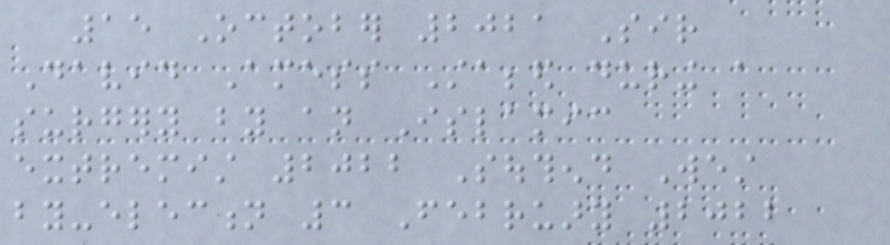15 October 2021 Sir
David Amess Stabbed during a
surgery by an Islamic
extremist 2022 Southend West
by-election 3 February 2022
